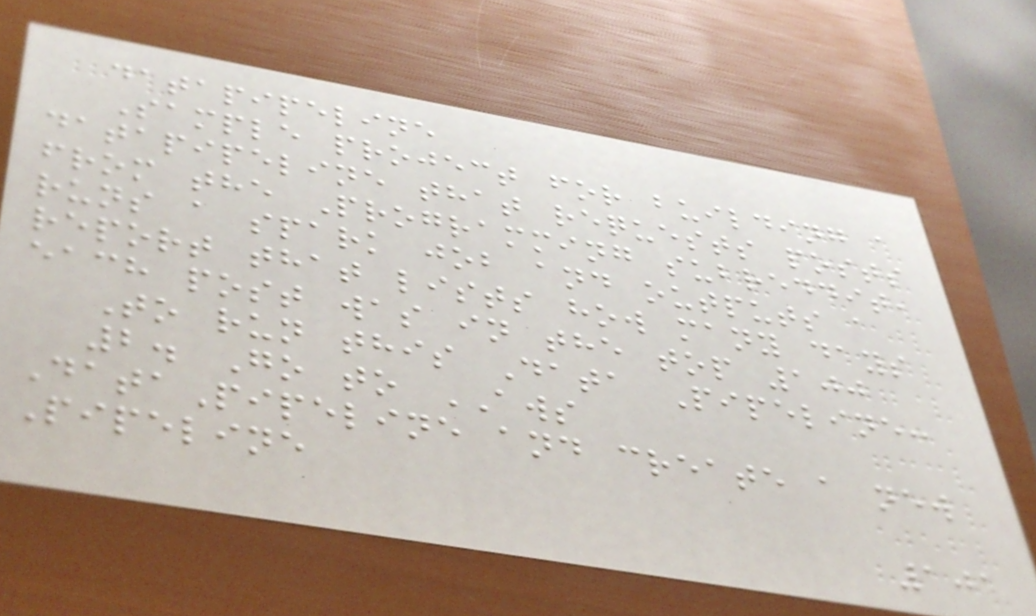datapipeline
Sample project for building a
datapipeline that requests posts
from the Programming subreddit,
runs a spark job and outputs a
report that lists how many days
each post was in the top 100
To run this Data Pipeline:
2. Go to AWS
DataPipeline and create a new
Pipeline
101
